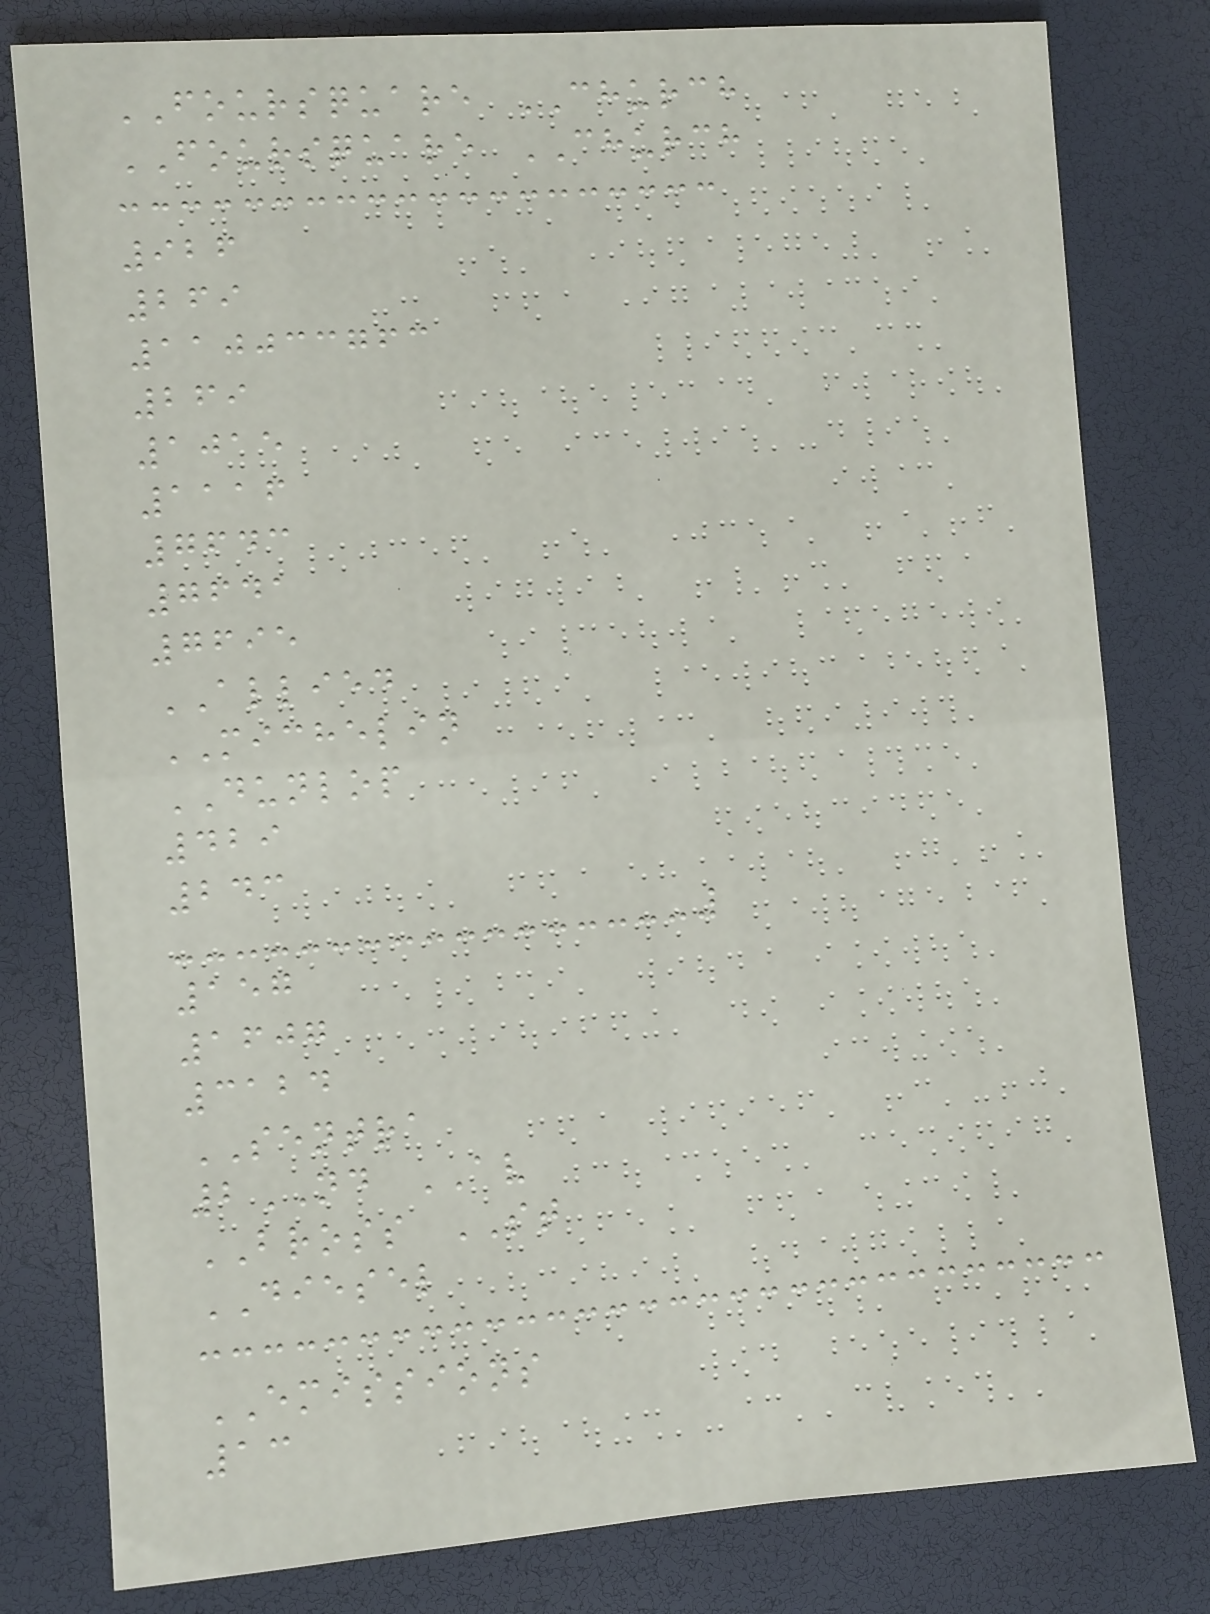FOURSQUARE CHURCH
FOURSQUARE CHURCH
926
269
110033763
269
1015
1116
7643
7641
7695
ALLIED
MICHELIN
DUNLOP
429
243
157
1607
3124
SENTRA
2ND AV
BROSS ST
DIESEL
EMISSIONS
13
